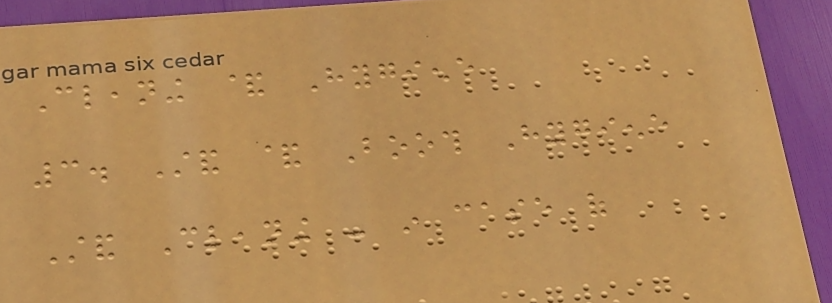Cleaning & Hygiene
3. Stand & Booth Hygiene
Stand Cleaning - in case of
